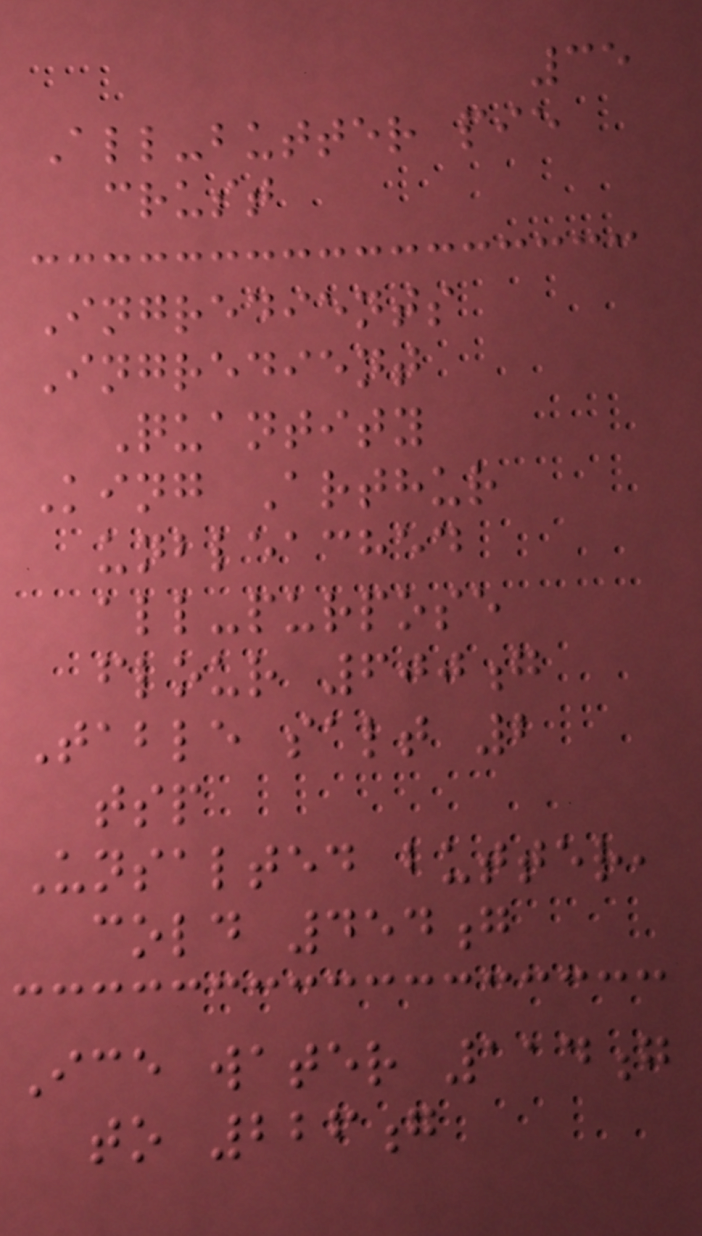35
All-butter pie
crust
Ingredients
Ingredient
Quantity
King Arthur
unbleached
all-purpose
flour 600g
Table salt 2
tsp
Unsalted butter,
cold 454g
Ice water 114g
to 226g
